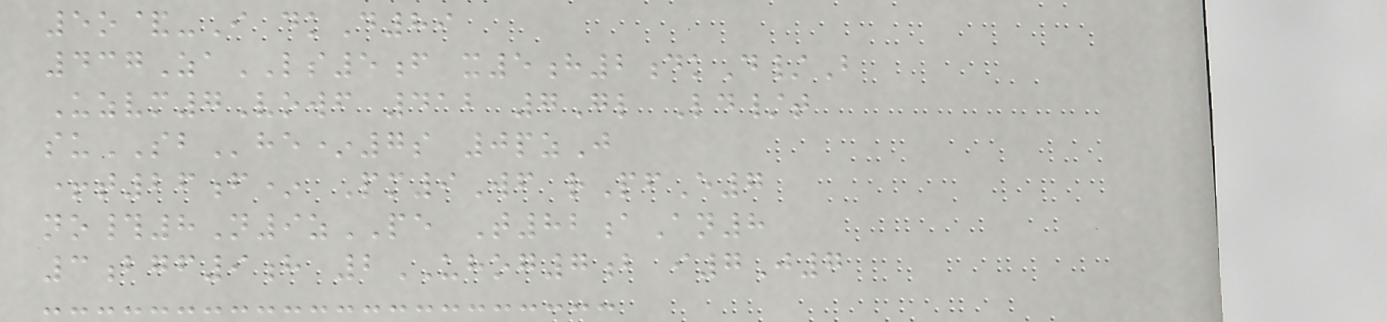5o&-I dkD89
437ZaLS5f x5h2dkD/B
Uzvm7Vowf 412 7Gl Ld/t
suSBhe*7s 0pzJ
+t26f* Pm9Wf rPfE7
no#8N9zPE T82aAn8
3bgf9h 2UHOG7b i7J7
